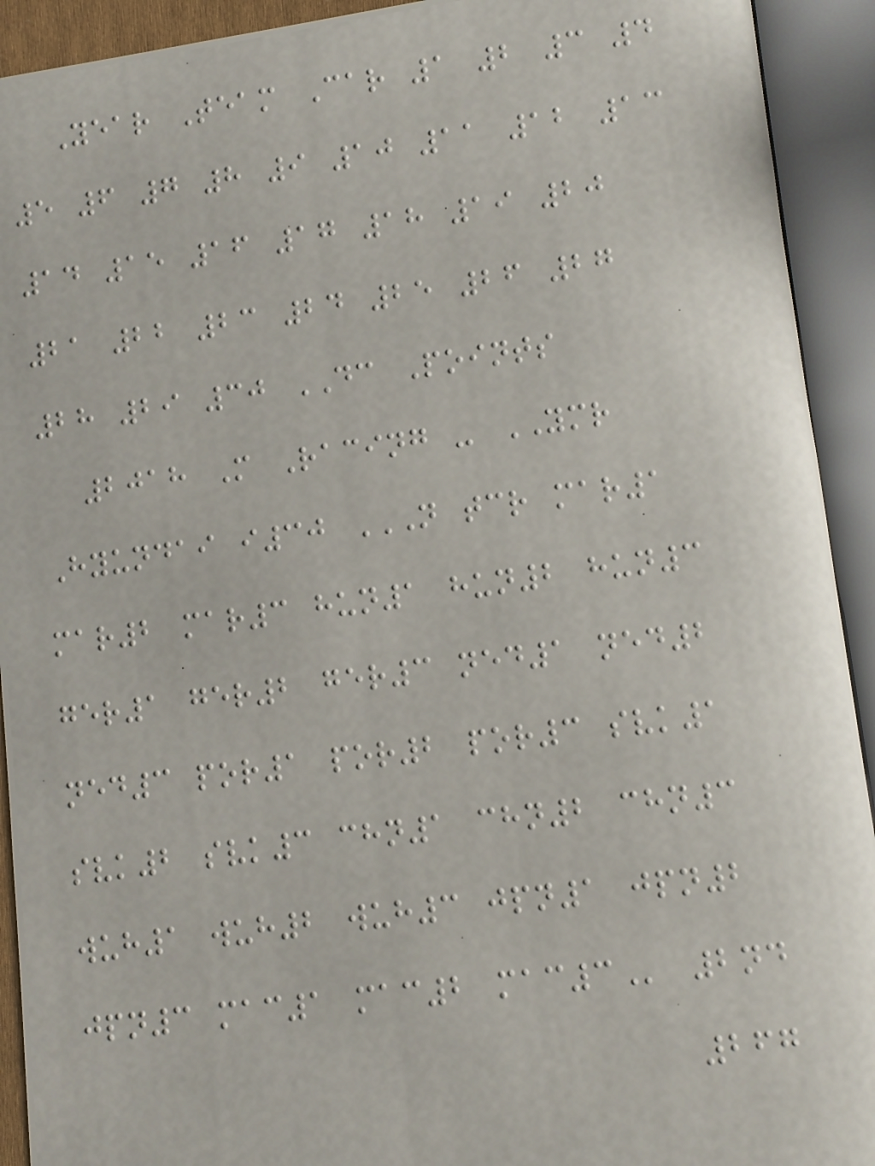Year Team Car 1 2 3 4
5 6 7 8 9 10 11 12 13
14 15 16 17 18 19 20
21 22 23 24 25 26 27
28 29 30 DC Points
2018 M Racing - YMR
Hyundai i30 N TCR MAR1
MAR2 MAR3 HUN1 HUN2 HUN3
GER1 GER2 GER3 NED1 NED2
NED3 POR1 POR2 POR3 SVK1
SVK2 SVK3 CHN1 CHN2 CHN3
WUH1 WUH2 WUH3 JPN1 JPN2
JPN3 MAC1 MAC2 MAC3 2nd
267
